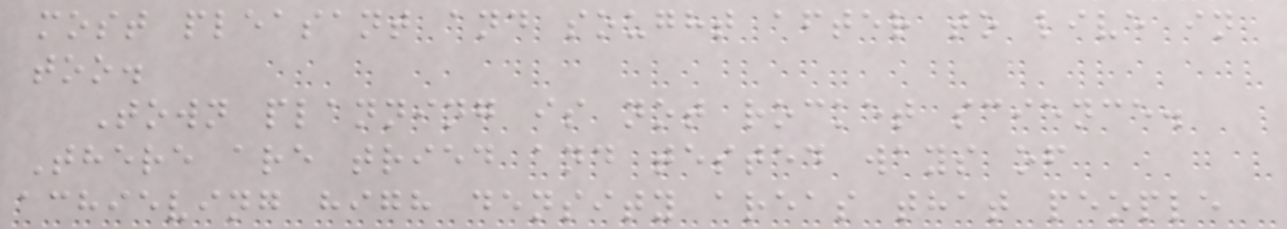most pleasant and sought after to live in
too.
Town planning is not rocket science.
There are tried and tested ways of
achieving high density areas that people
